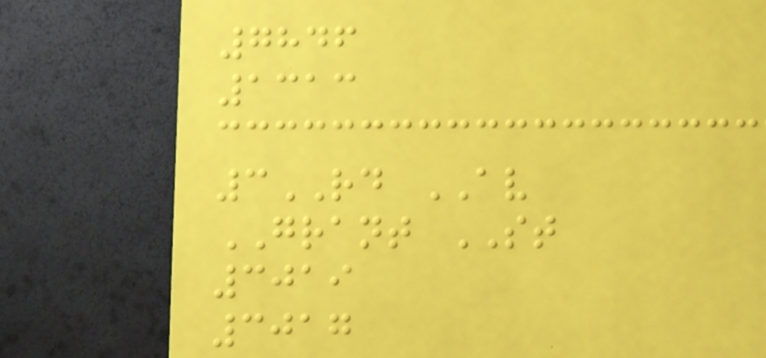7846
1313
3RD AV
GRANT ST
3019
3017
